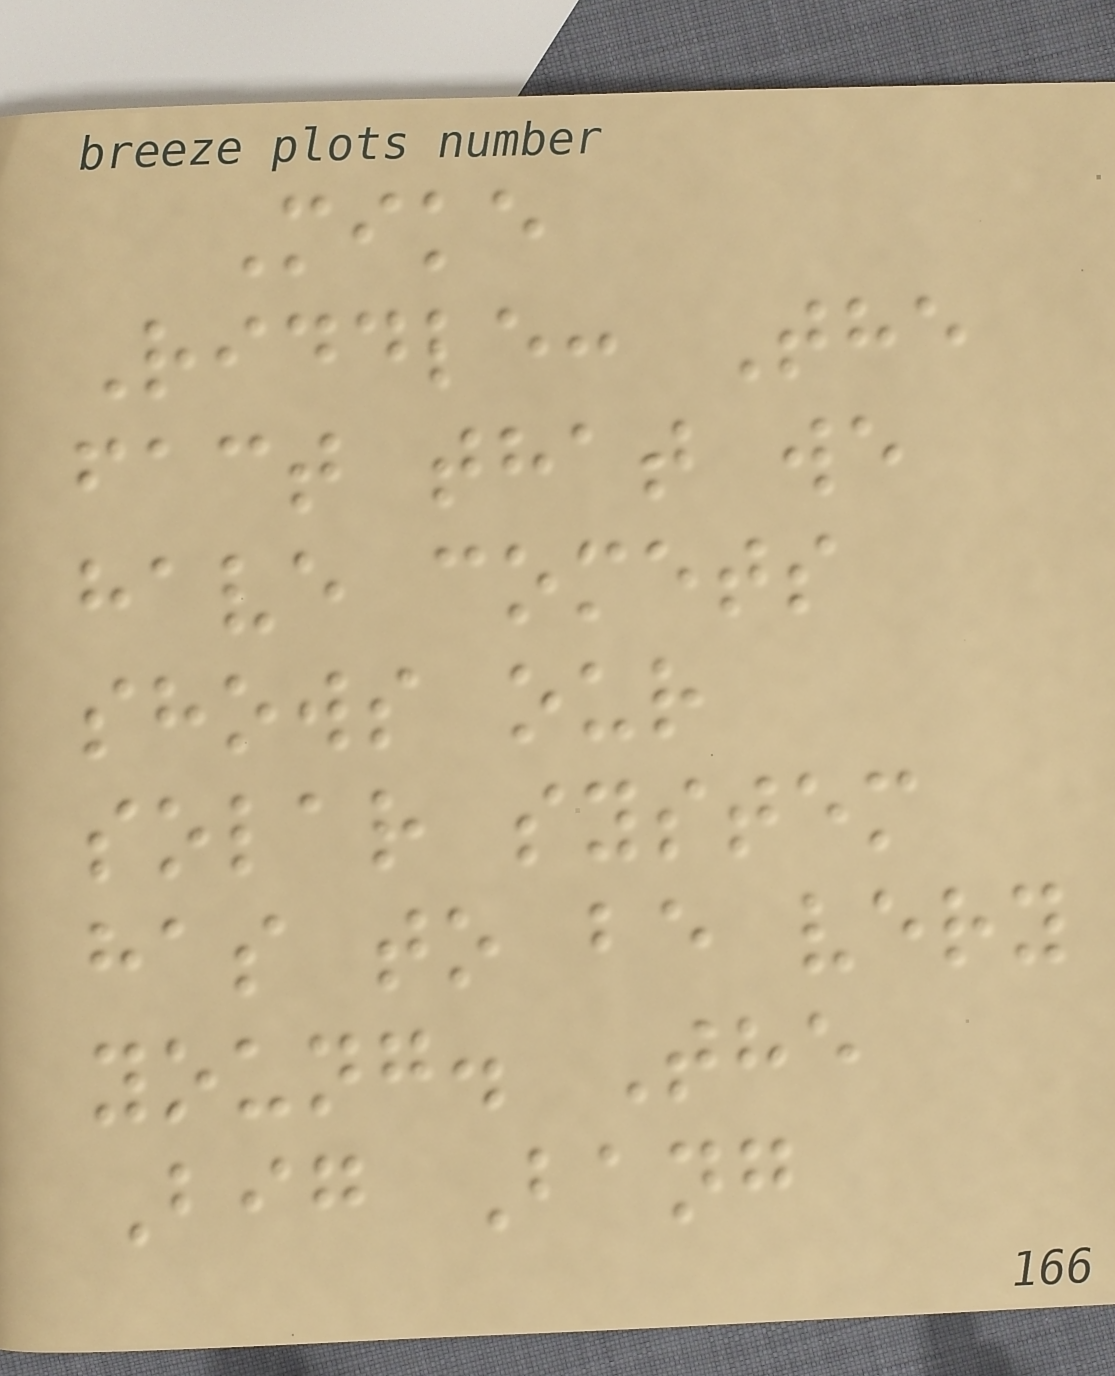Mike
Riddle: The
fact that we
have comets
shows our
solar system
has to be very
young. The
Big Bang
